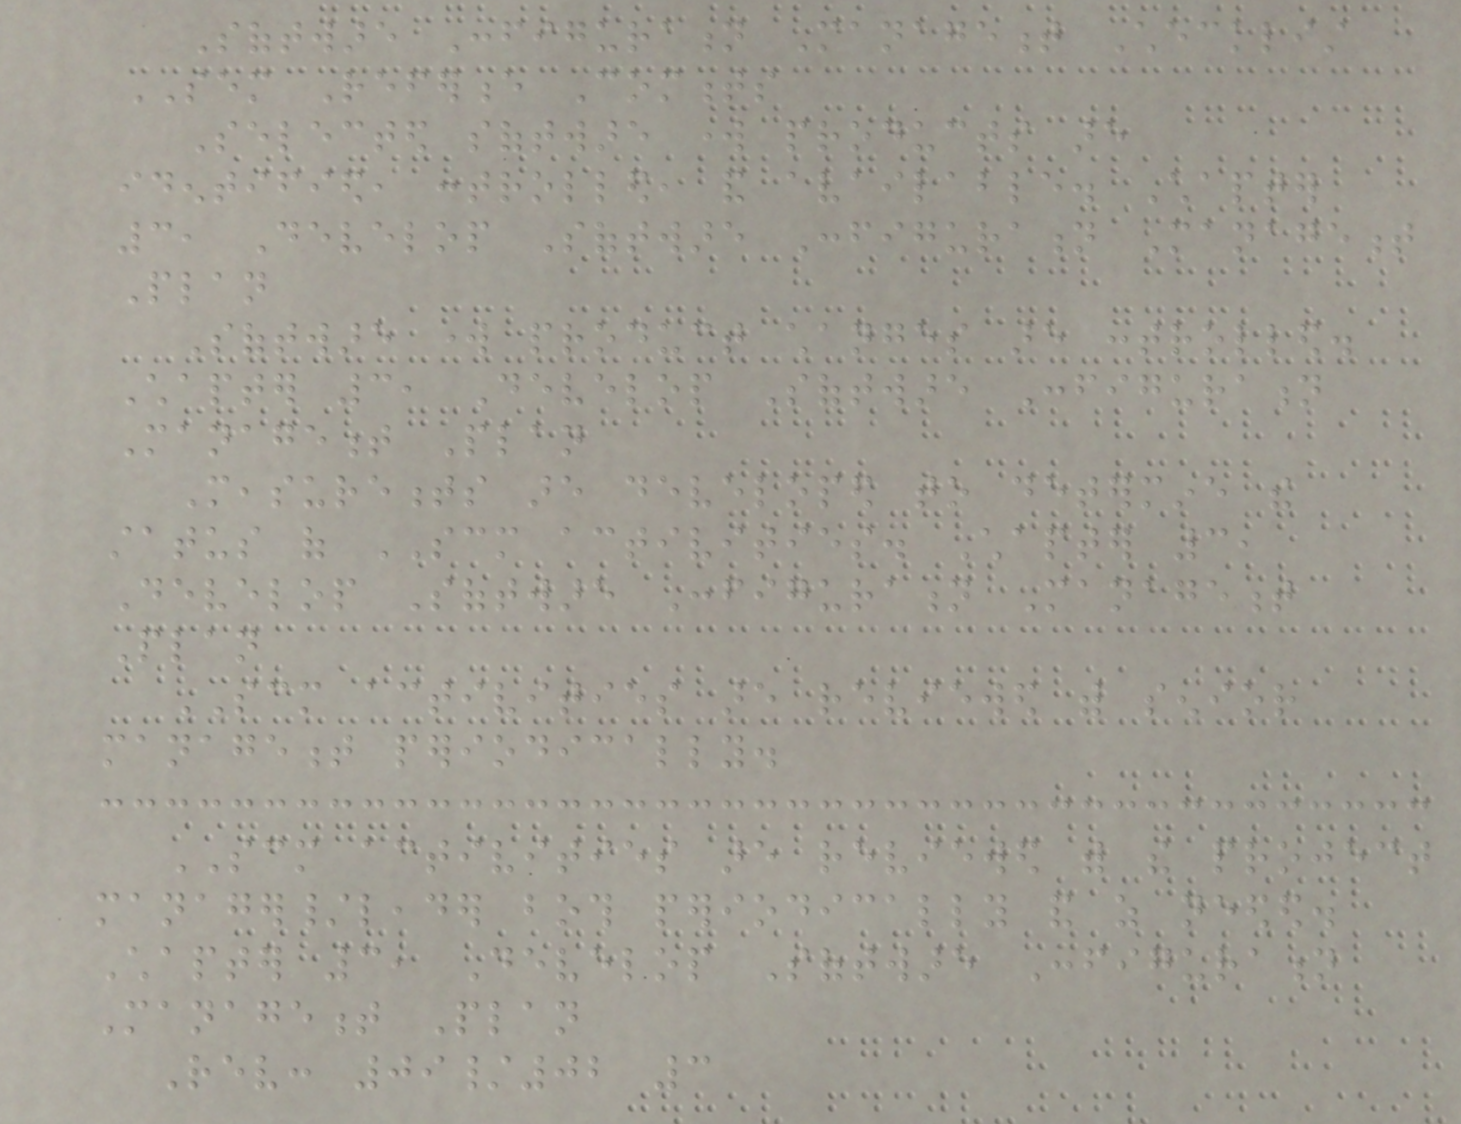Software Configuration Management Checklist
SEM Reference Comments
Selected software work products are
identified, controlled, and available. Chapter
3, Develop Software Configuration Management
Plan
Software work product changes are controlled.
Chapter 3, Develop Software Configuration
Management Plan
Measurements are developed to determine the
status of SCM activities. Chapter 3,
Develop Software Configuration Management
Plan
SCM activities are reviewed with senior
management periodically.
SCM activities are reviewed with the project
manager/leader both periodically and as needed.
Chapter 3, Develop Software Configuration
Management Plan
Rev: 09/02 3
